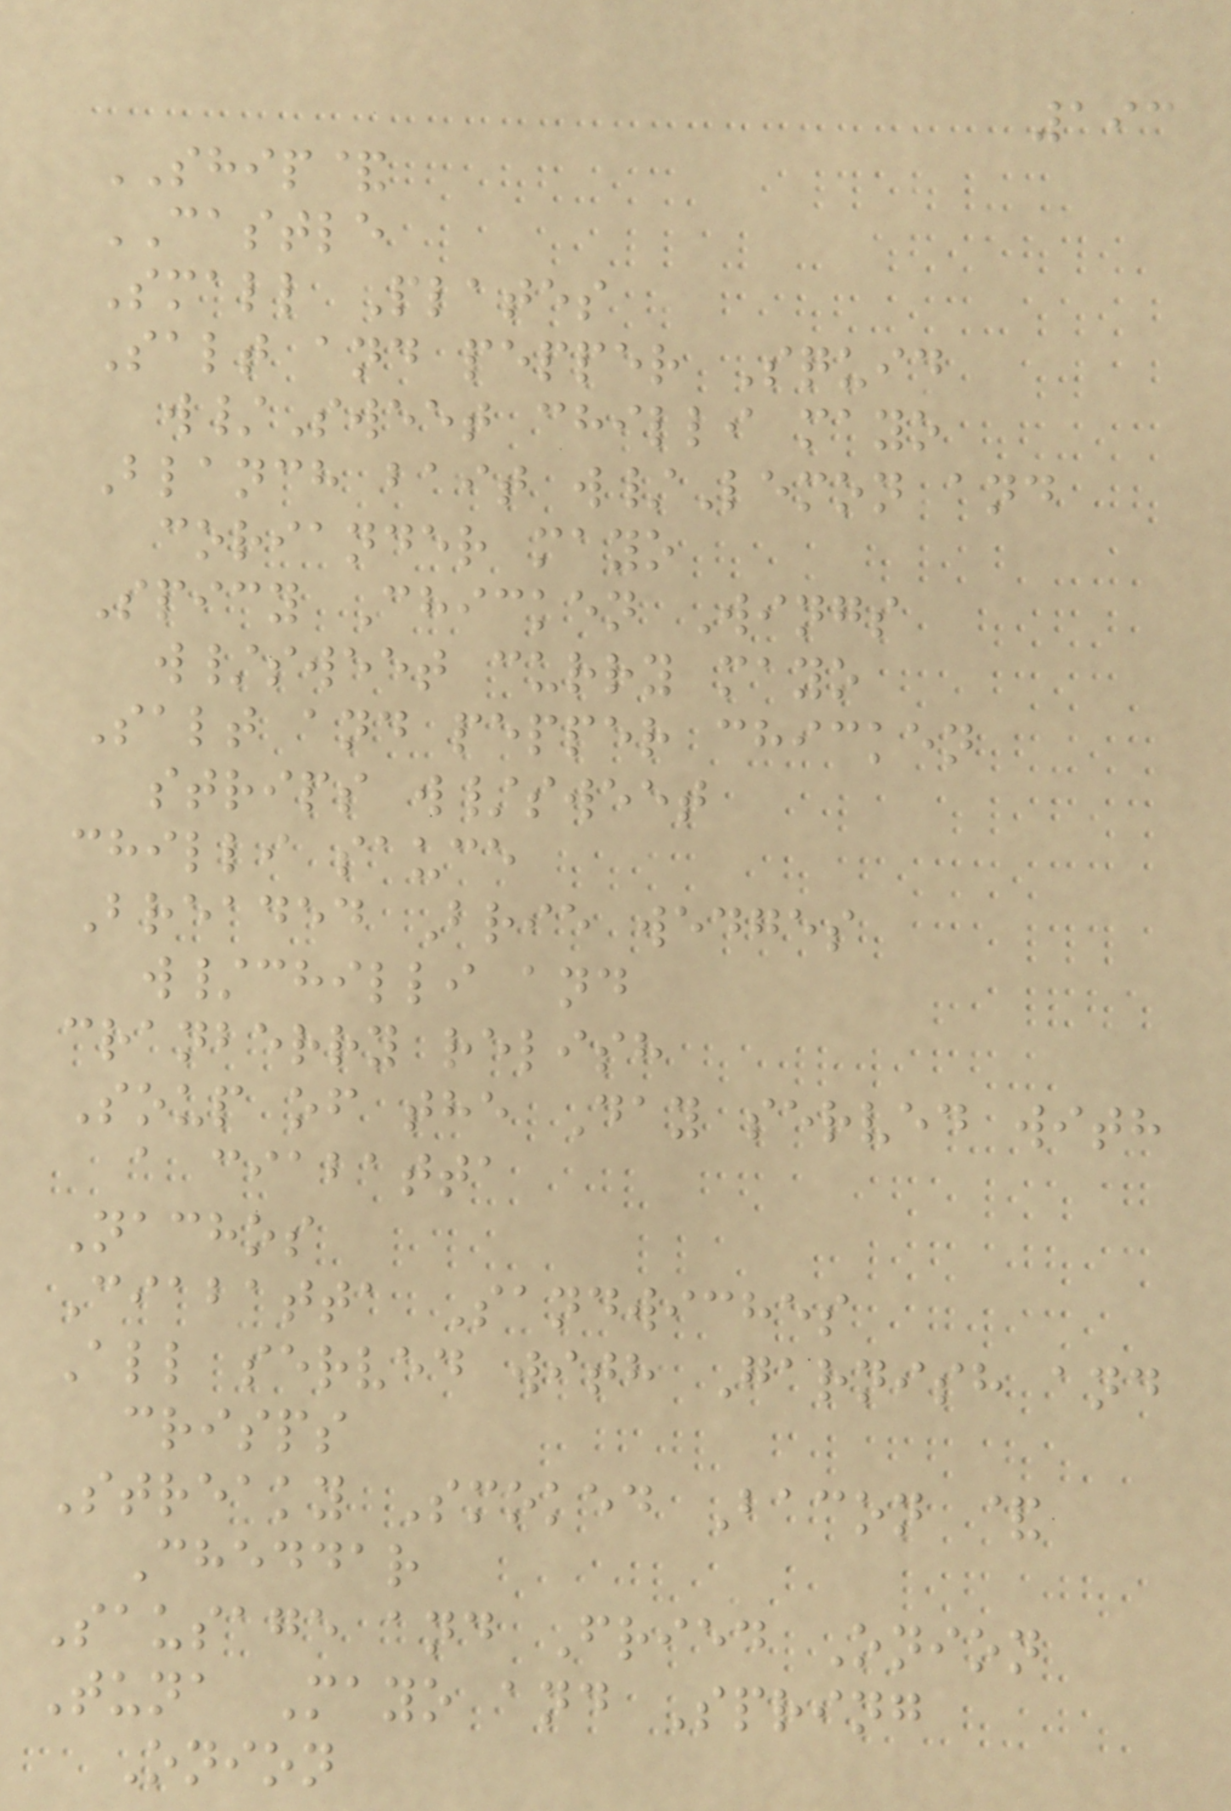193
SHIP&
CASTLE
Small Plates
Salt and pepper Squid
w/Sweet chilli mayo
Blanch bait w/Lemon and
coriander mayo
Spicy Chicken Wings
w/sweet curry mayo
Salt and pepper chicken
strips w/sweet
chilli sauce
Breaded Brie wedges
w/chilli and
cranberry relish
Soup of the Day served with
a ciabatta
Nachos
Ciabatta Sandwiches
All served with Garnish and
crisps
Streaky Smoked Bacon &
Cheddar
Sausage and Fried Onion
Tuna Mayo and Spring
Onion
